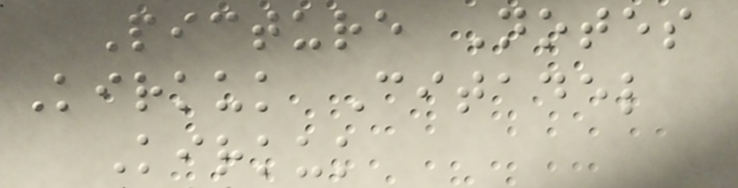Picture Notes
Kirkuk Citadel
Kirkuk
